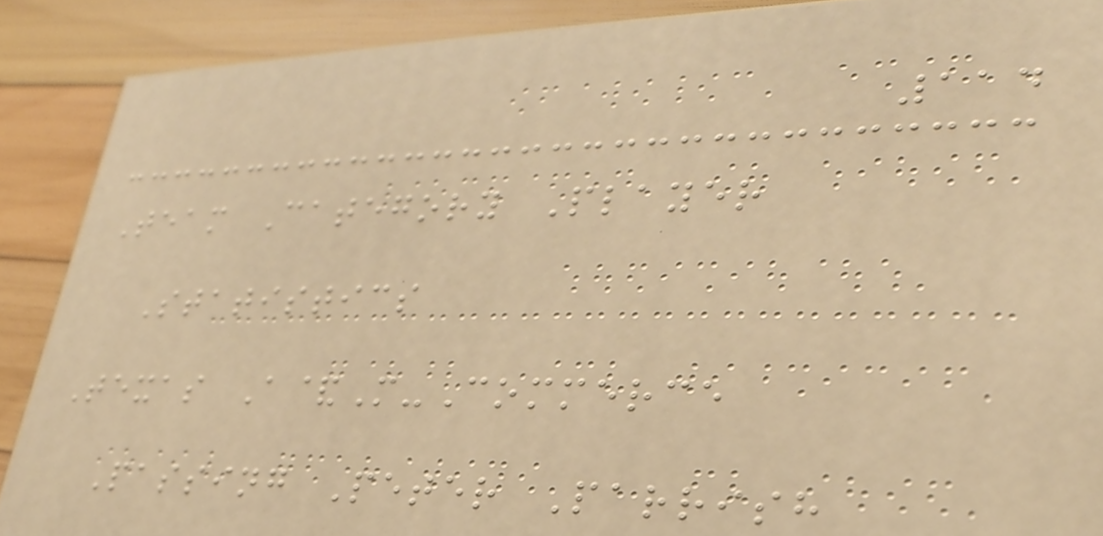114
Team Category Player
Statistics
Texas A&M-Commerce
Passing Peter Parrish
